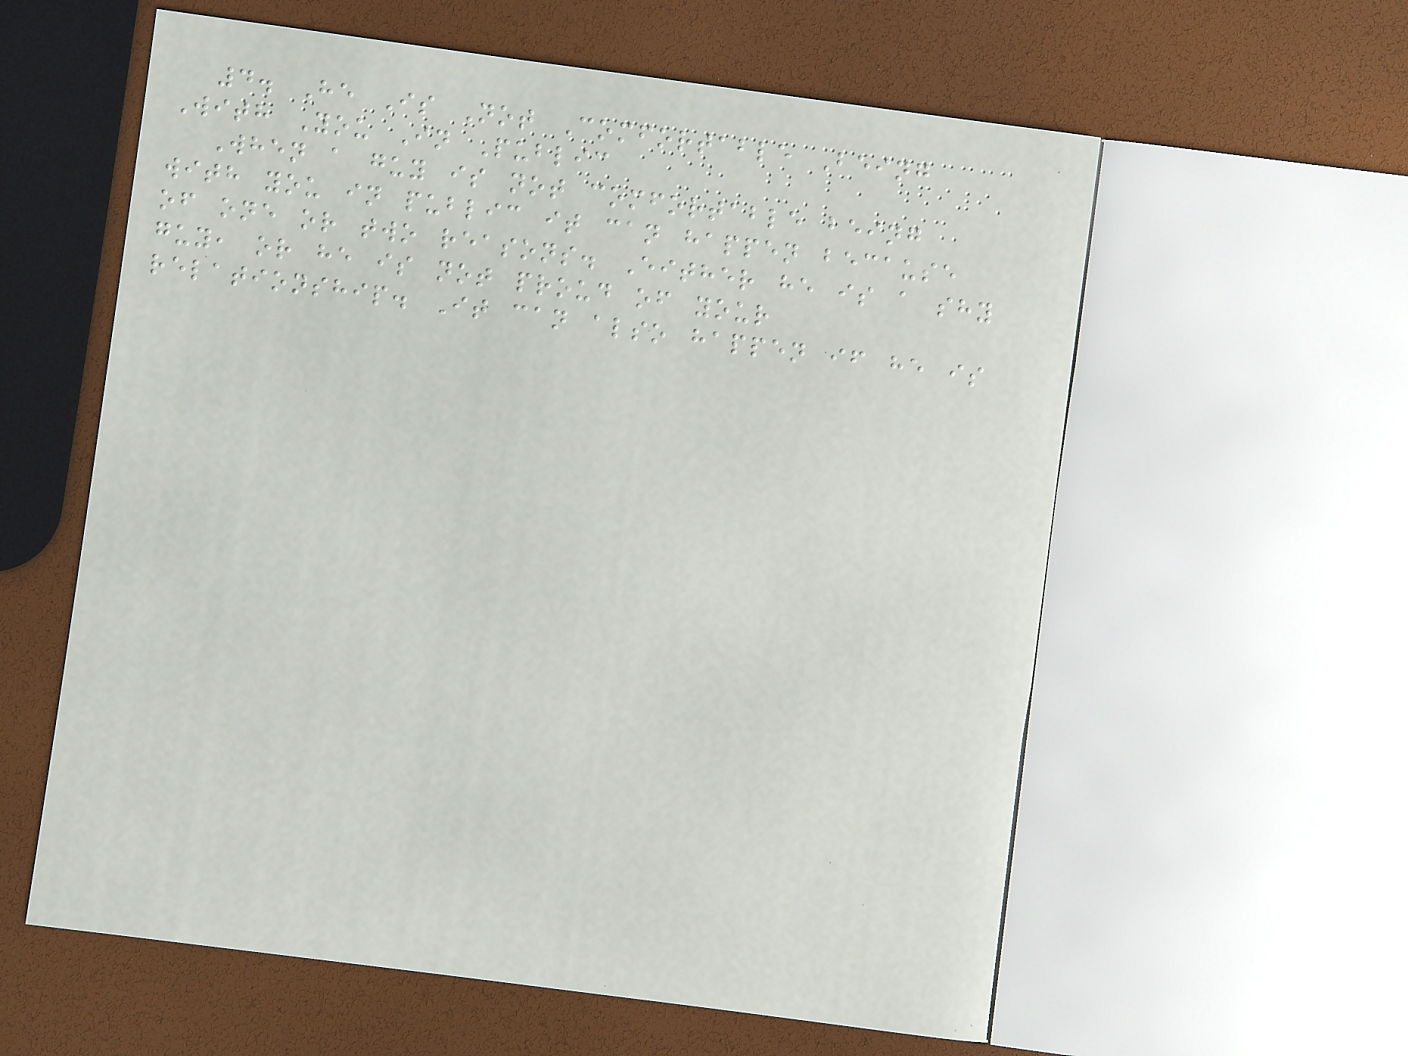4. He Is Not Comfortable Being
With You In Public
When a guy is not comfortable being
with you in public it can happen because
of one or two reasons. Either he is a shy
guy, or he is not proud of your
relationship. It can also happen if he is
